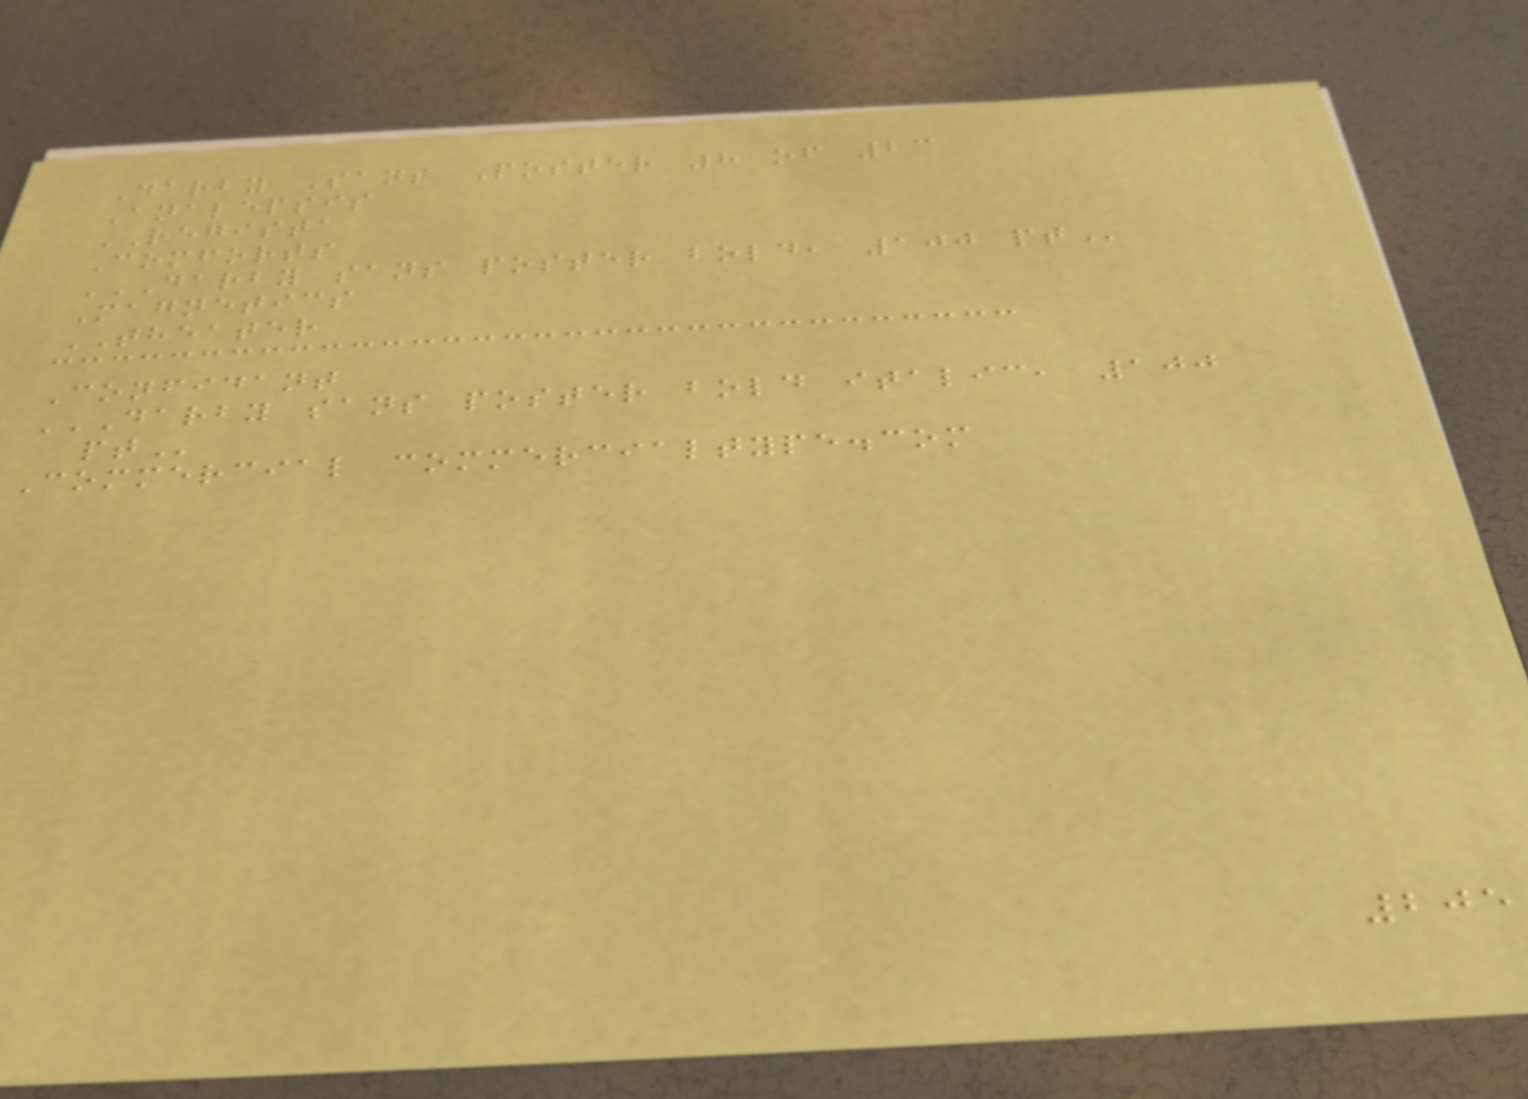Darby Sans Poster 8 of 23
Analepsis
REGISTA
Comforts
DARBY SANS POSTER BOLD, 100 PT
Magnetics
THEATER
Confidant
DARBY SANS POSTER BOLD ITALIC, 100
PT
Commercial commercialtype.com
205
